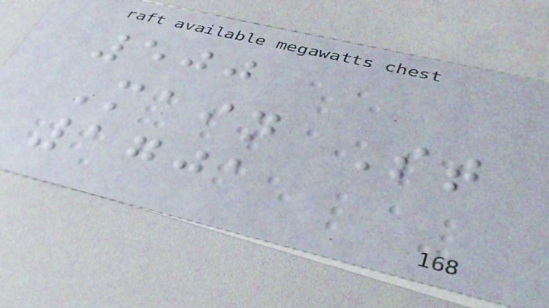500
Main St
1701
